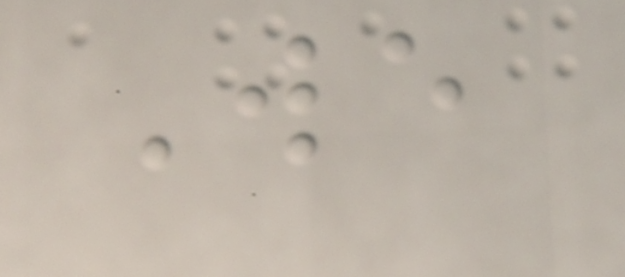We
